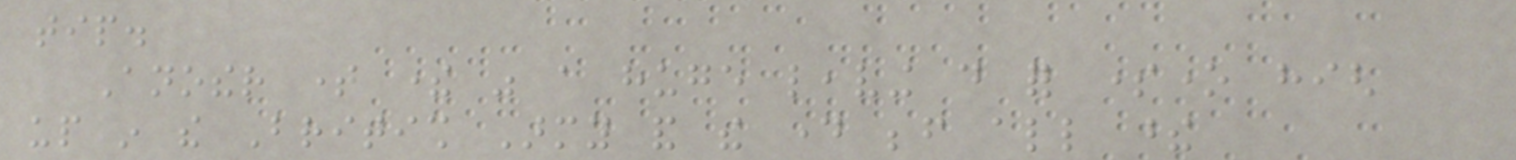tip.
Another time there was a huge leaving do for someone high
up in the British Army and the day before all these
